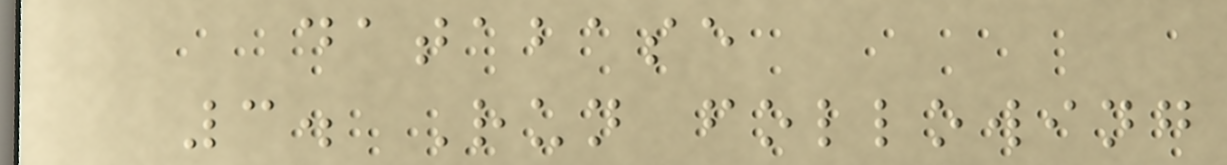database
3. Run following
